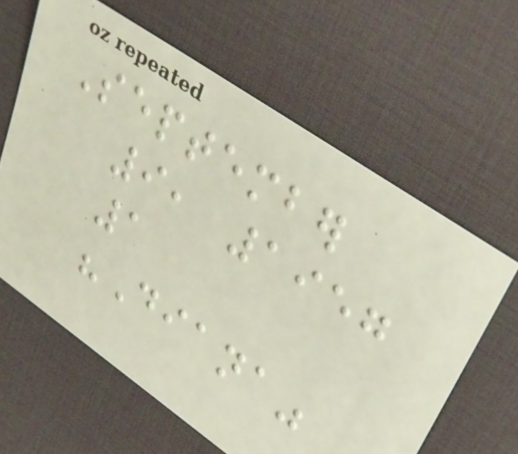September
9, 1957
1
"Diana"
